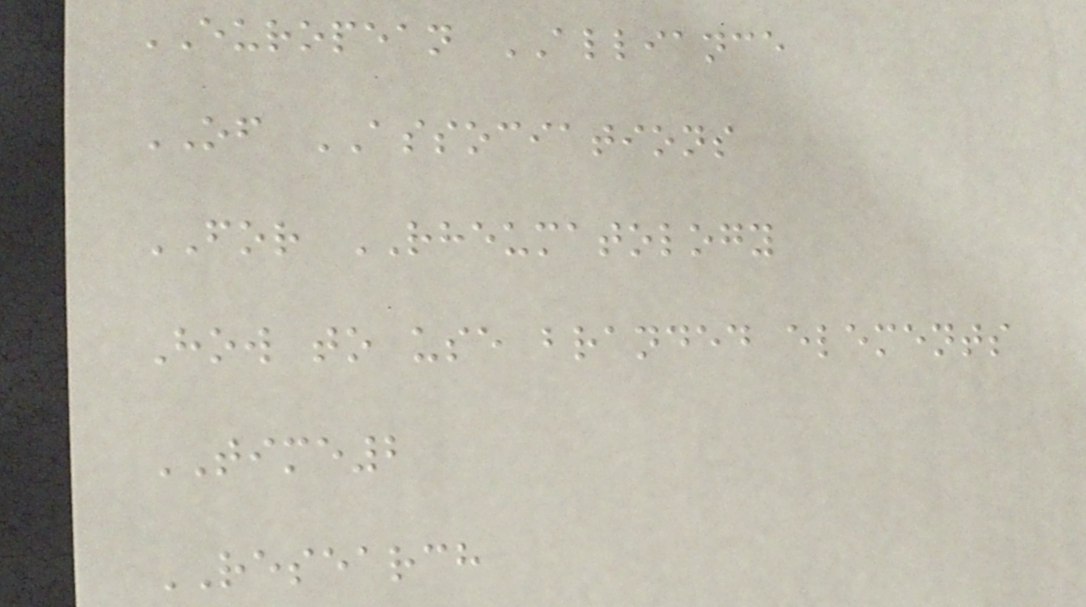EUROPEAN ALLIANCE
OF ASSOCIATIONS
FOR RHEUMATOLOGY
How to use branded elements
TIME2
RESEARCH
